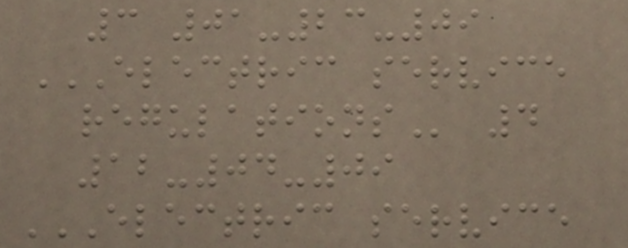3 01-23-09
ELECTRIC SERVICE
REGULATIONS 4
12-04-09
ELECTRIC SERVICE
